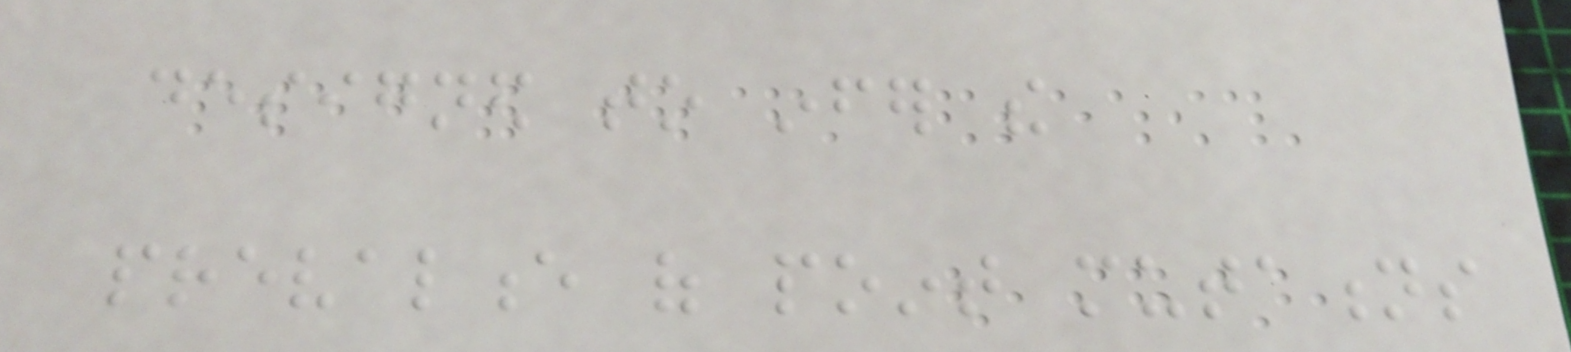designed to infer the
prevalence of point mutations
